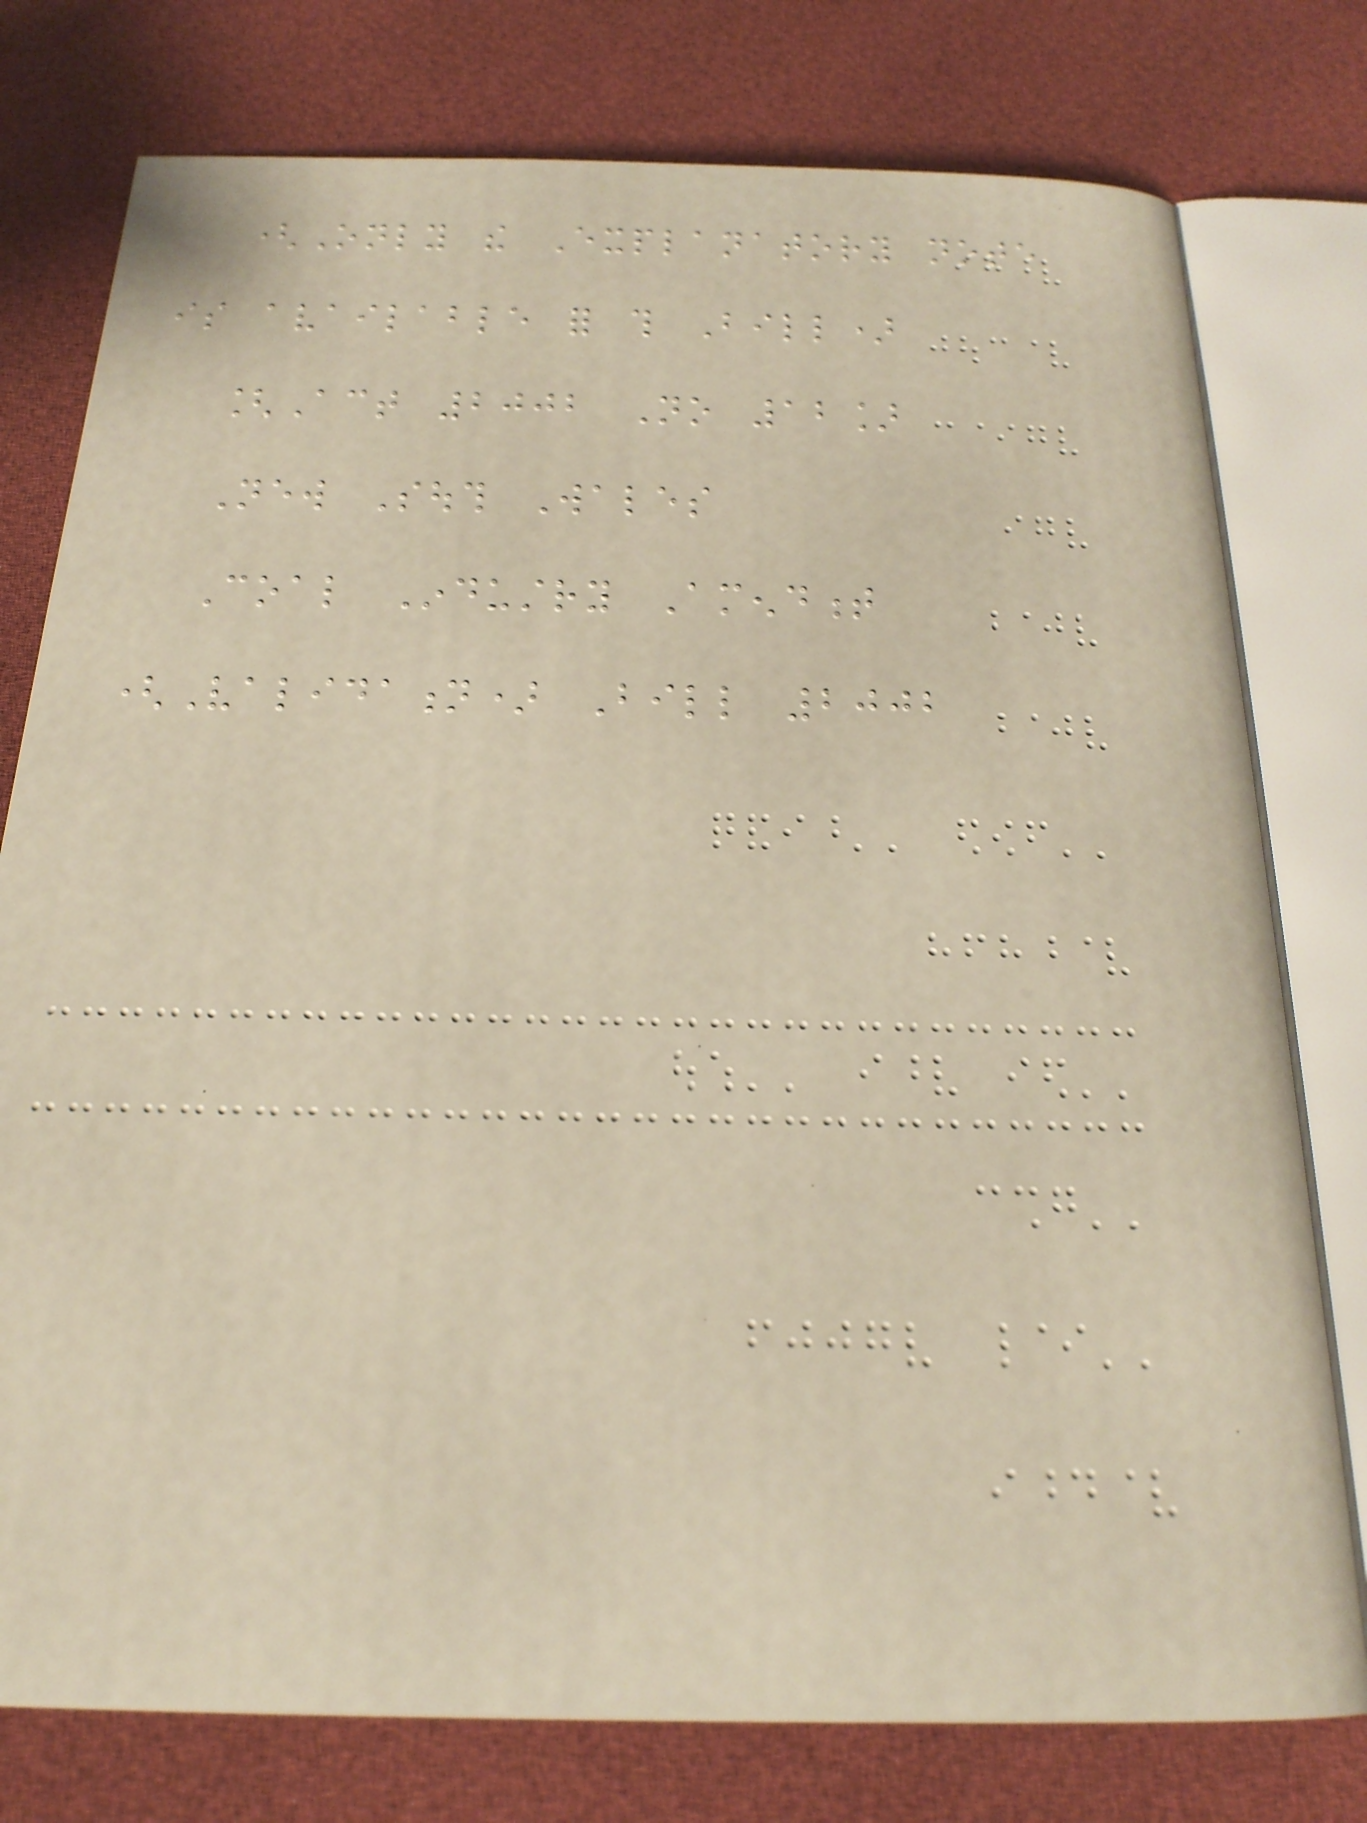(Only the Explanatory note
is available for this Bill)
[Act 2002 No 12]
New South Wales
Coal Industry Amendment
(Validation) Bill 2002
